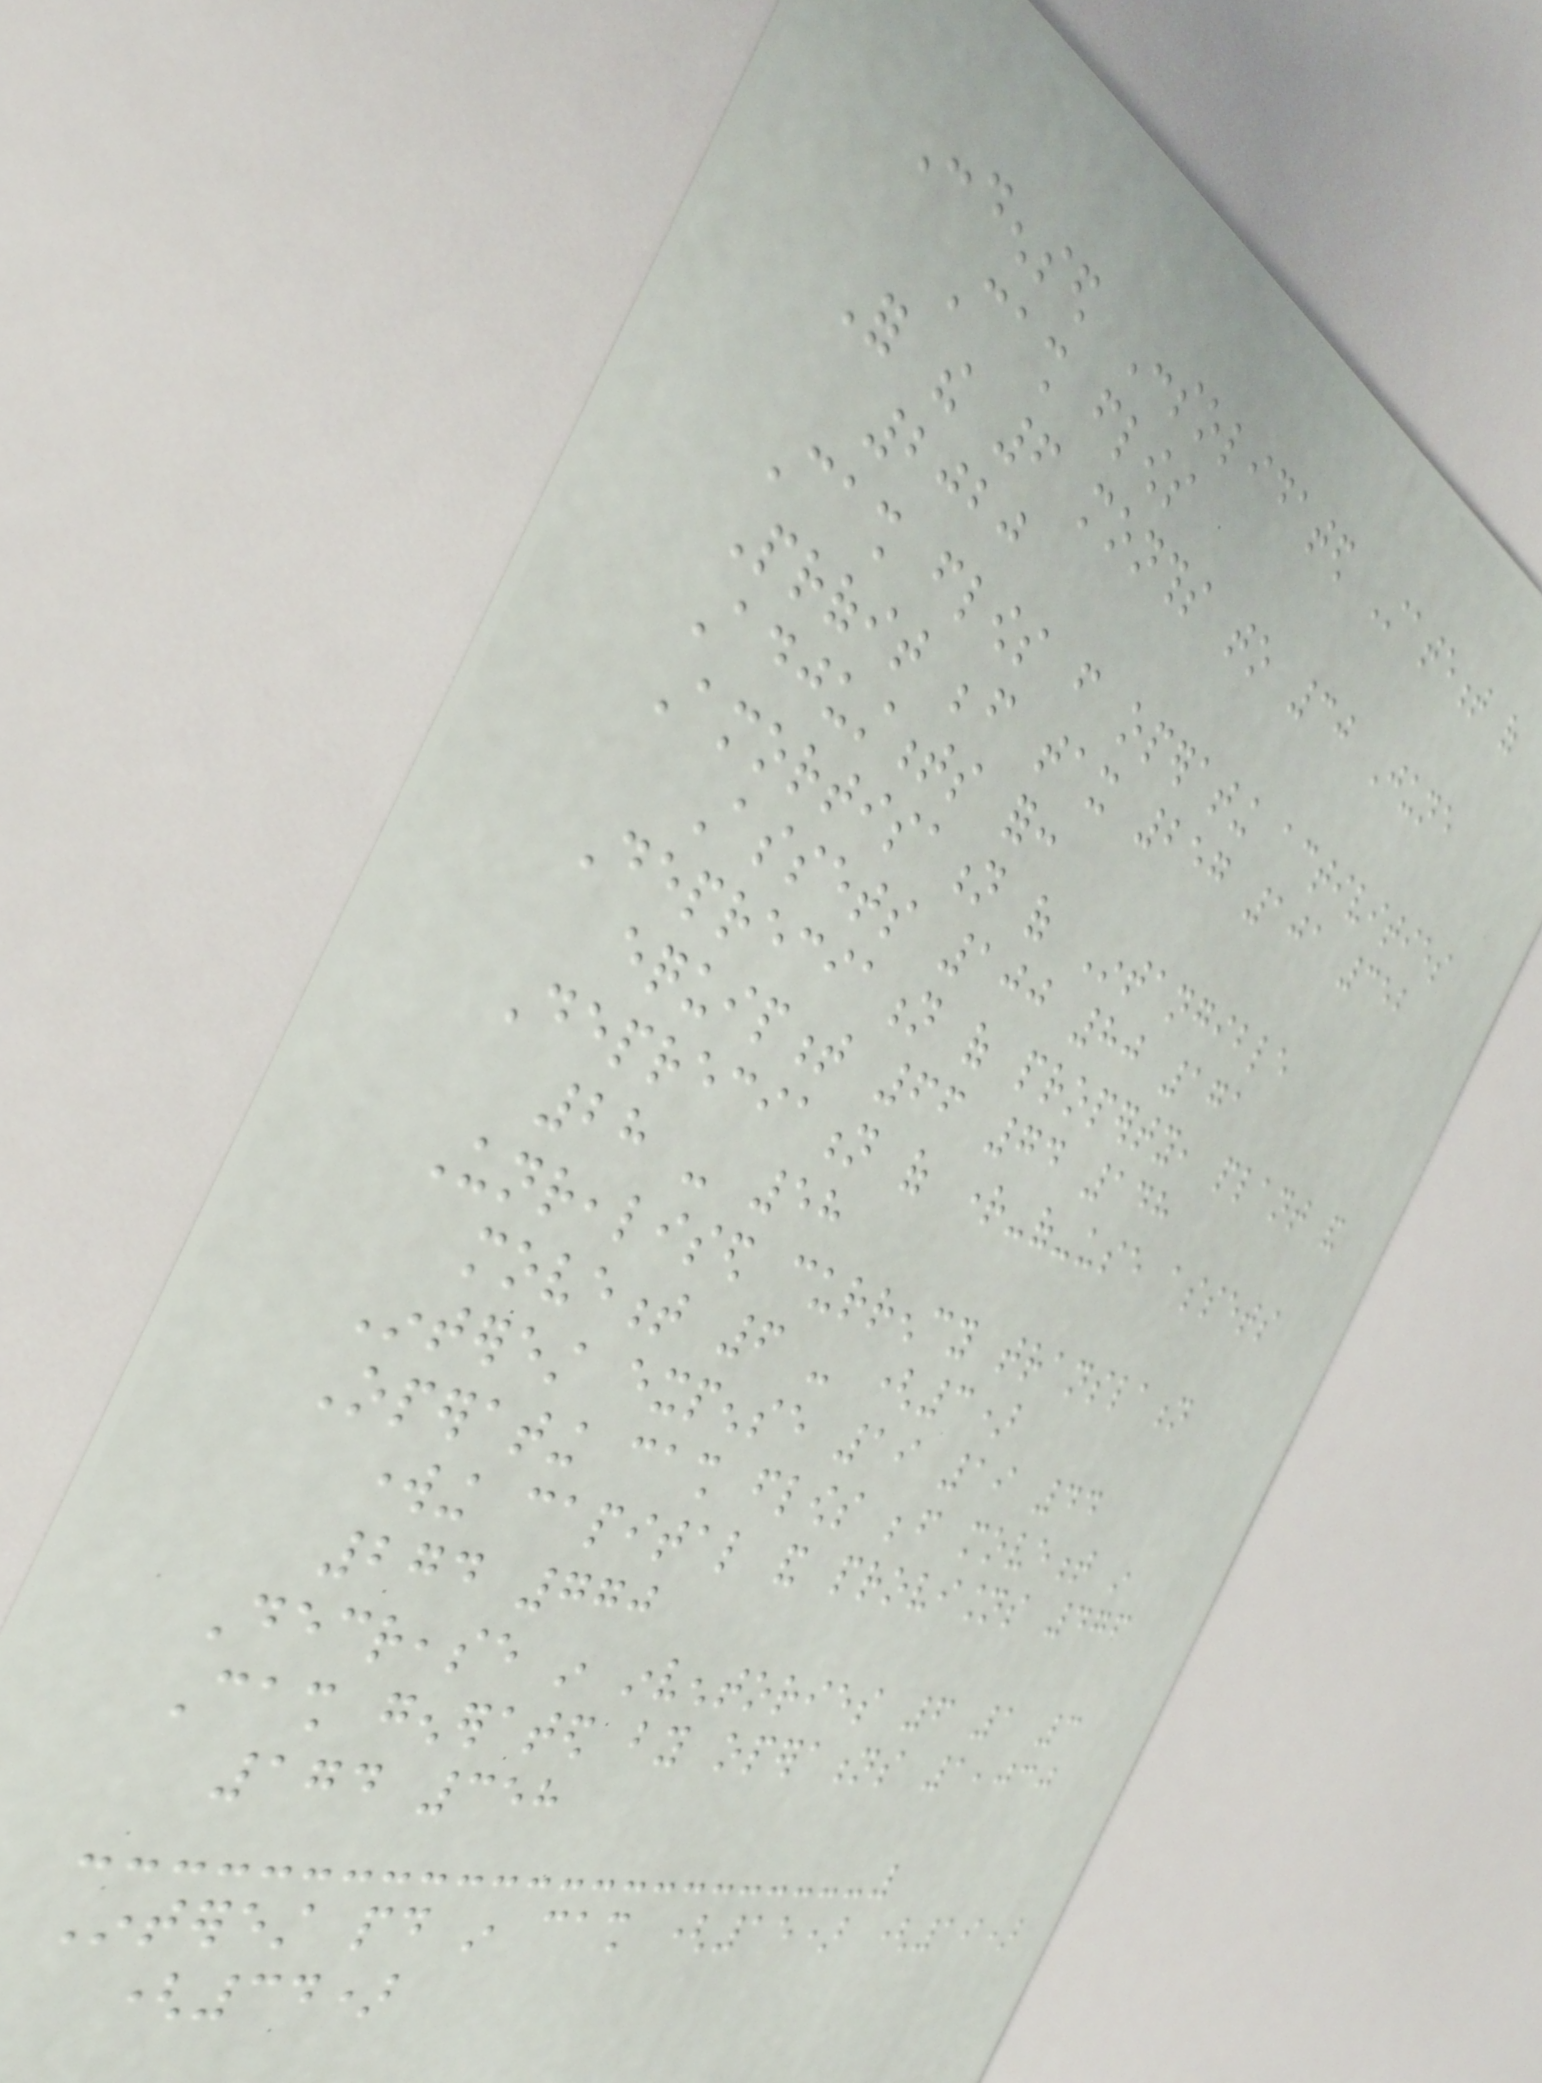Condensed Consolidated Statement of
Cash flows
For the 6 months to 30 June
2020
Cash flows from operating activities
Profit before tax 257 101 352
Adjustments for:
Amortisation of Intangible
Assets 100 80 171
Depreciation of property, plant and
equipment 66 74 148
Depreciation of right-of-use assets
28 - 58
Unrealised currency translation
movement 6 - (3)
Interest expense 19 19 44
Operating cash flows before movement in
working capital and provisions 476
274 770
Decrease in inventories 6 1 3
Cash generated by operations 1,030
174 358
Interest paid in cash (15) (19)
(34)
